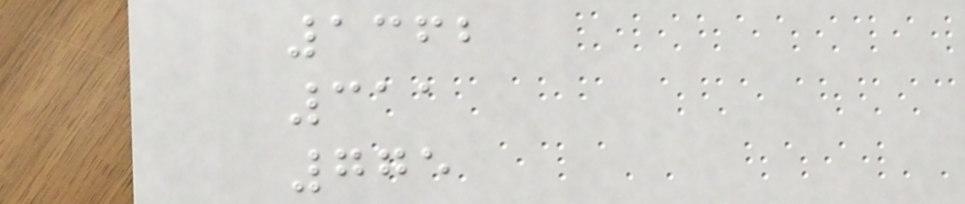1362
311
775
